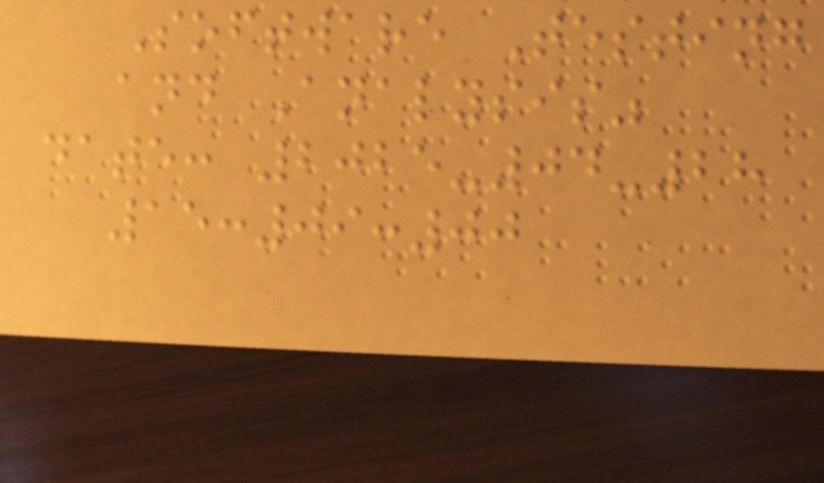Software Testing
and Analysis"
date: 2025-04-28
15:09:00
